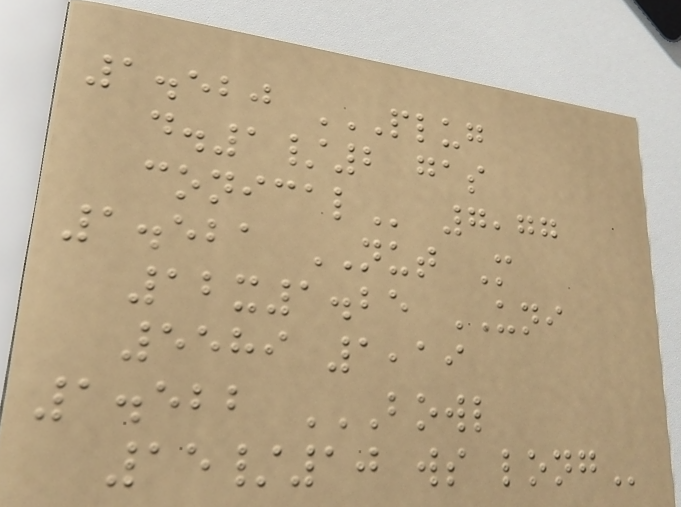1.520 PLUG
D.1/2 GAS
CONICAL 7,77
1.521 NUT M
12x1.25 UNI
5589 1,19
1.522 BOWL
15/10 WS LONG
